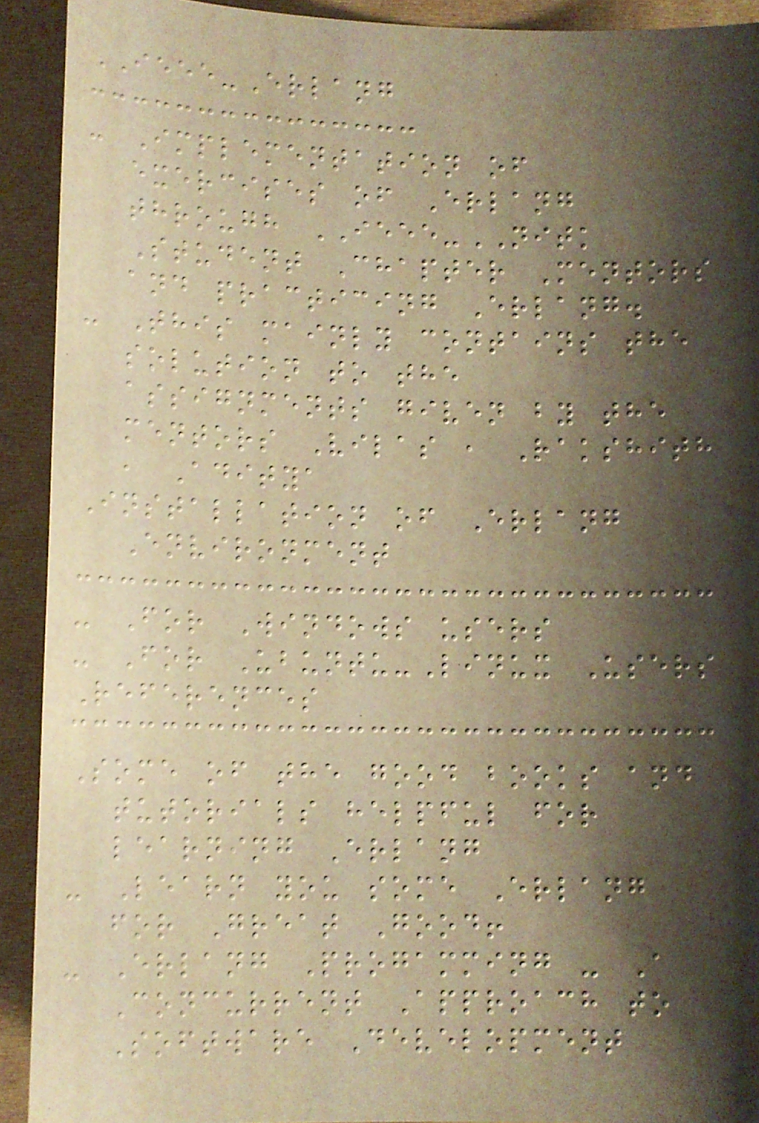IEEE-Erlang
- Implementation of
exercises of Erlang
through IEEE-NITK
Student Chapter Mentors
and practicing Erlang.
- This mainly contains the
solution to the
assignments given by the
mentors Vilas , Rakshith
, Aditya
Installation of Erlang
Environment
- For Windows users
- For Ubuntu-Linux Users
References
Some of the good books and
tutorials helpful for
learning Erlang
- Learn you some Erlang
for Great Good!
- Erlang Progamming - A
Concurrent Approach to
Software Development
